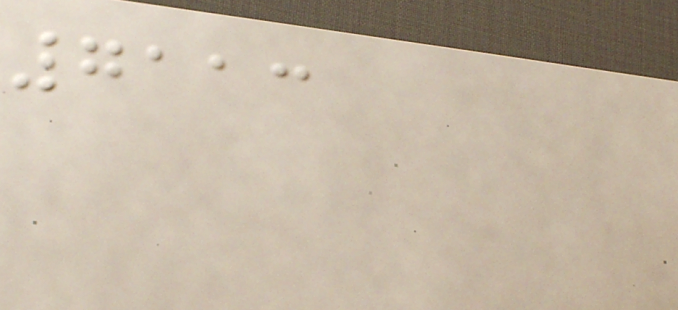7113
